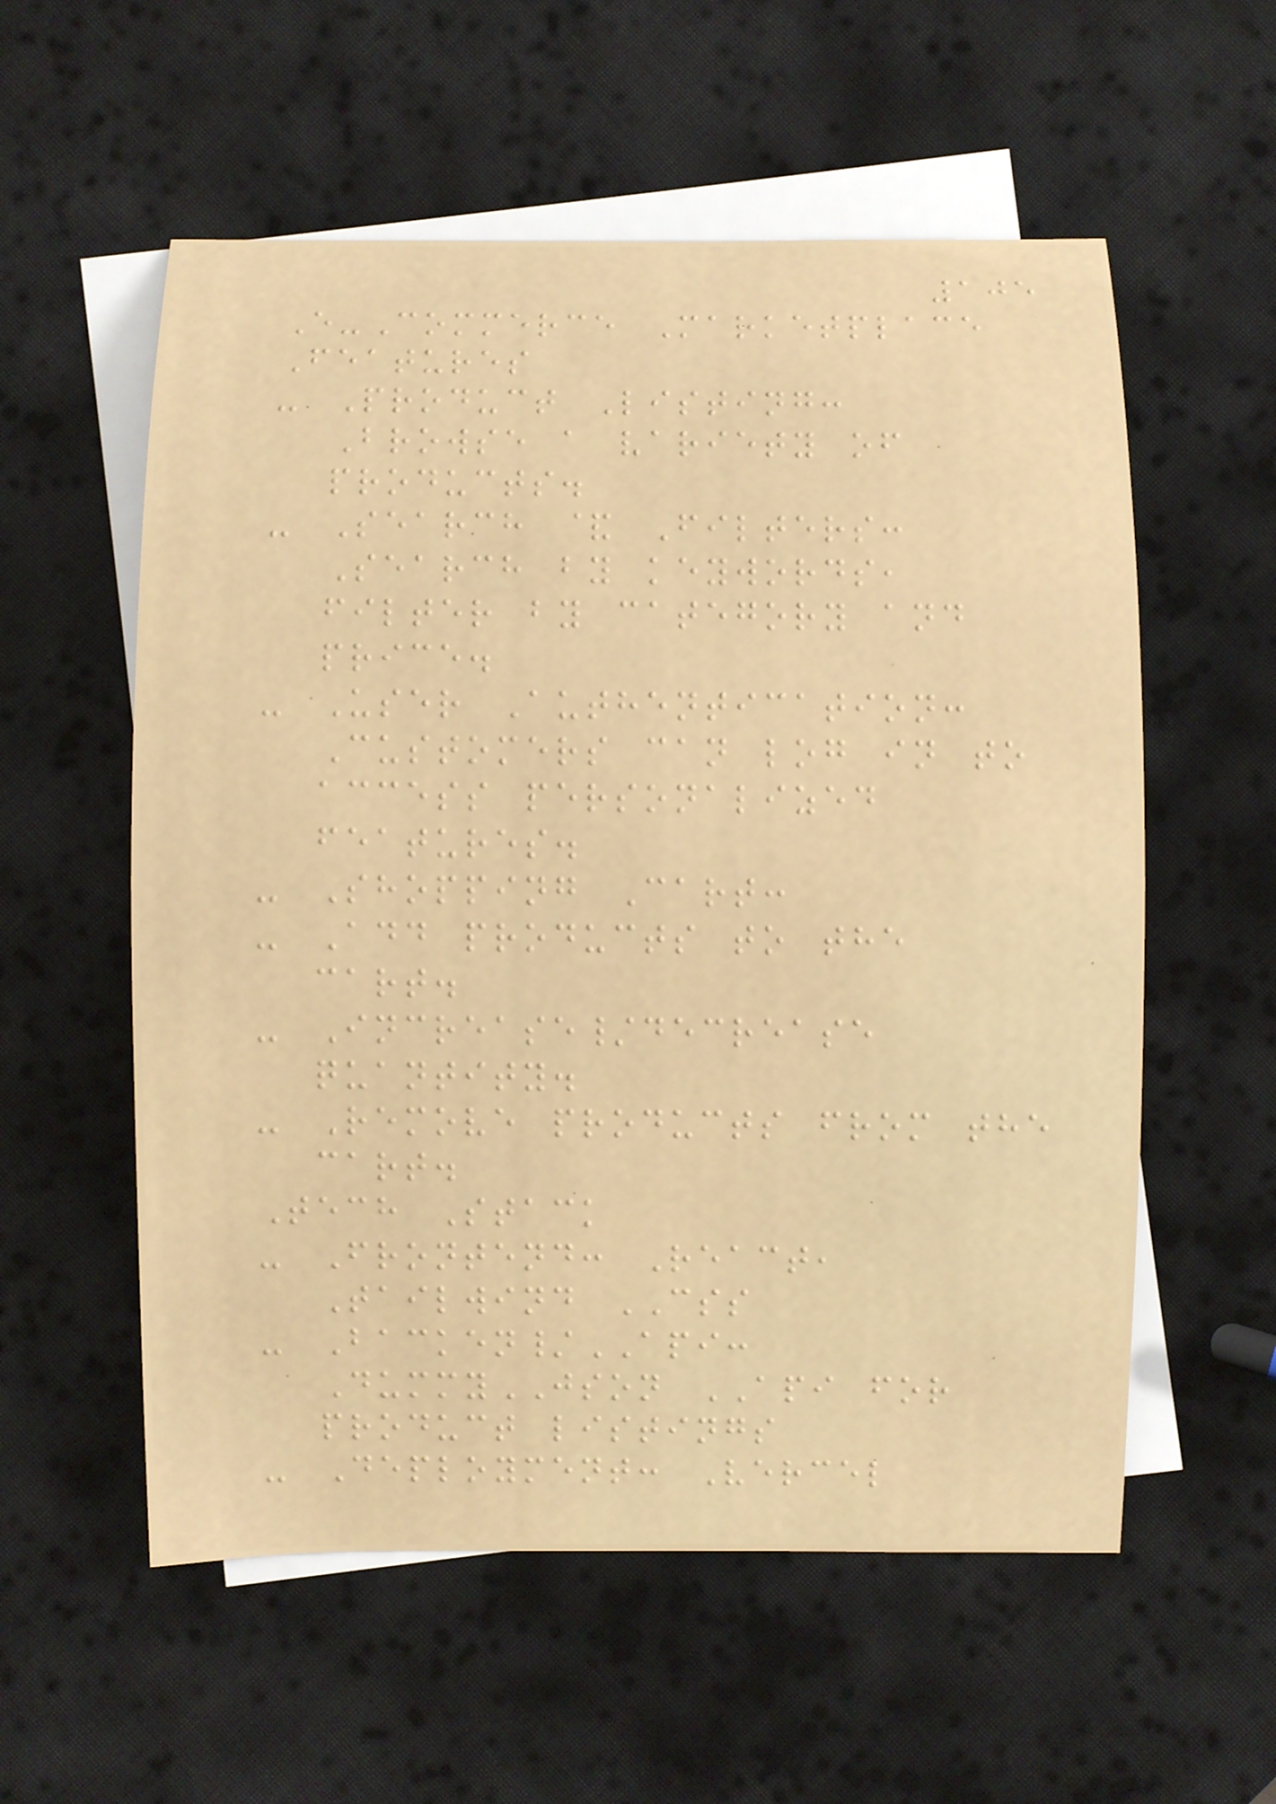105
E-Commerce Marketplace
Features
- Product Listing:
Browse a variety of
products.
- Search & Filters:
Search by keywords,
filter by category and
price.
- User Authentication:
Customers can log in to
access personalized
features.
- Shopping Cart:
- Add products to the
cart.
- Increase/decrease
quantity.
- Remove products from the
cart.
Tech Stack
- Frontend: React,
Tailwind CSS
- Backen/API:
DummyJSON API for
product listings
- Deployment: Vercel
